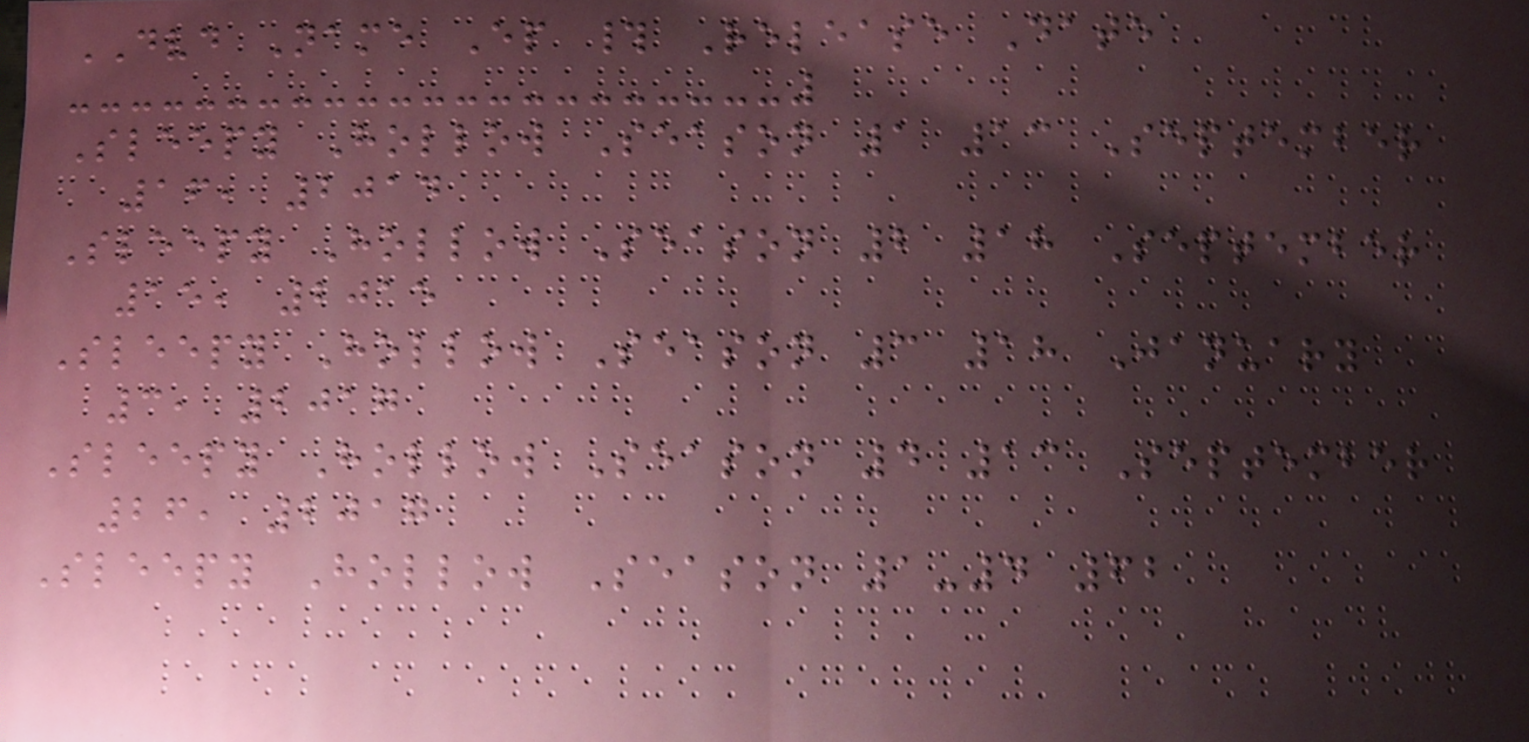DVD Name Ep # Release Date
Sleepy Hollow Season 1 13 September
16, 2014
Sleepy Hollow Season 2 18 September
15, 2015
Sleepy Hollow Season 3 18 January
3, 2017
Sleepy Hollow Season 4 13 September
26, 2017
Sleepy Hollow Season 1-4 62
